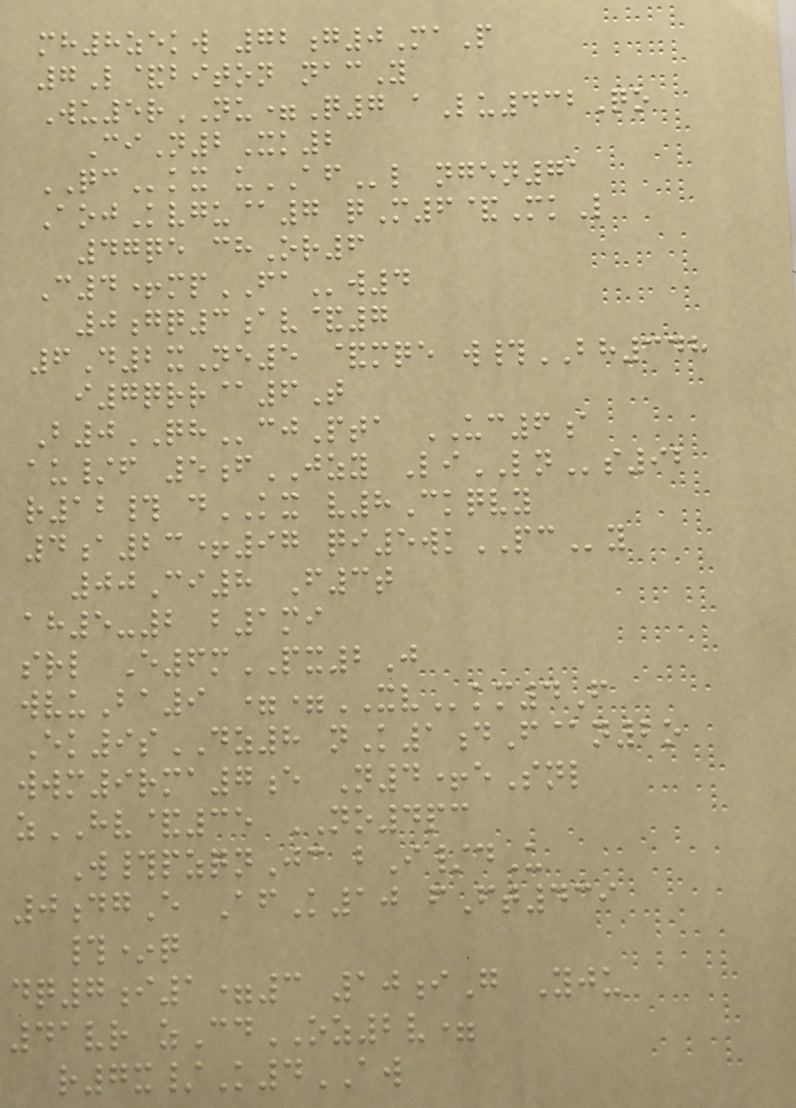mh8zekw 72g0MaP
7L&biton nacY
Wu5rNU=Q7 aLu432Qo
CiN2Xk2
QCkx uAFl ngen71
AojKvgu@7 qM6&MkL
47qe chOr6
C4+mpFAw4
0gq3av&7
6D2xNe5 &mqe w#BH348
i7qrr@6T
B0QHcjPta UC6a
au/f 5fJZY LiLNs92
r12# dKX v8Ckqvy
4a23+97 qi5wkPCy
00Ci8 F3t
ah5-2 b1mi
srl E6mPX2J
wvuBa9 ==XVkm4F
Ek9sDZ8 nK1dF@n2o
wwm9rma7e N4+eSnl
zHV&35 NO4pc
W#pzqnJc bI/dU
0dgE AfK10 fFt439
#*q
dq7i1=3 10iG Yju
41vr zCdOZ2v=
r7x/K4AW
